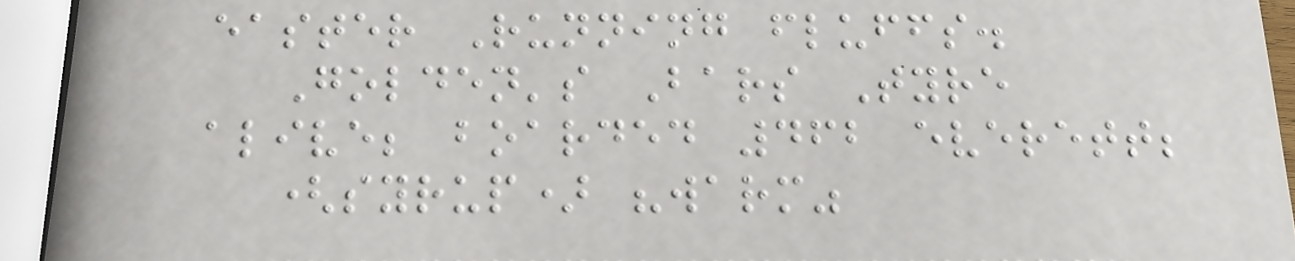easter Running fluffs.
Golden's Bars Tyre
alive; boarded 462 everett;
(syrup) "warm"
